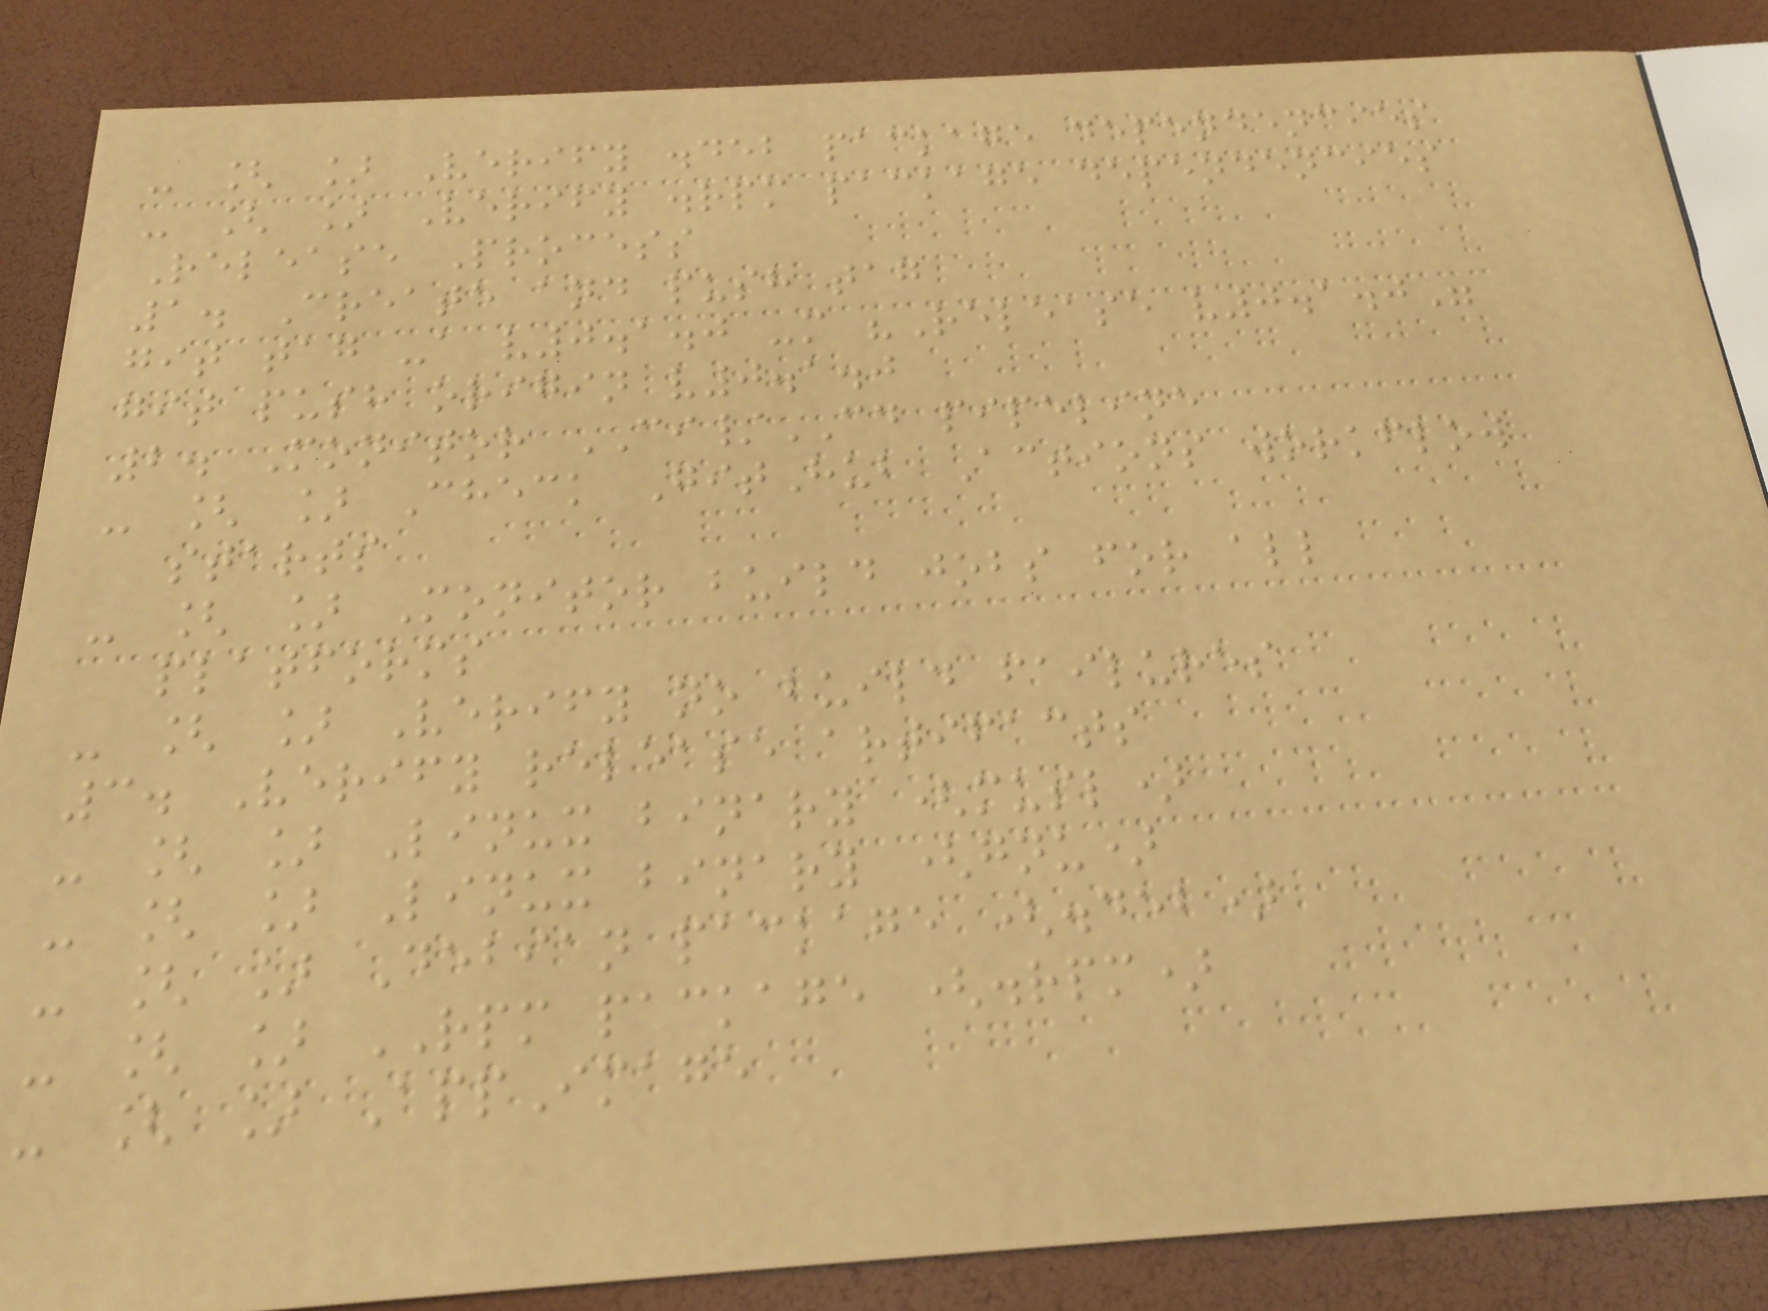- [ ] Verify .deb package dependencies
- [ ] Verify .rpm package dependencies
Release Process
1. Create and push tag
git tag -a v0.1.0 -m "Release v0.1.0"
git push origin v0.1.0
2. Monitor CI/CD pipeline
- [ ] Check GitHub Actions workflow
starts
- [ ] Monitor build jobs for all
platforms
- [ ] Verify no build failures
3. Verify release artifacts
- [ ] Linux binary (musl)
- [ ] Linux binary (gnu)
- [ ] Debian package (.deb)
- [ ] RPM package (.rpm)
- [ ] AppImage
